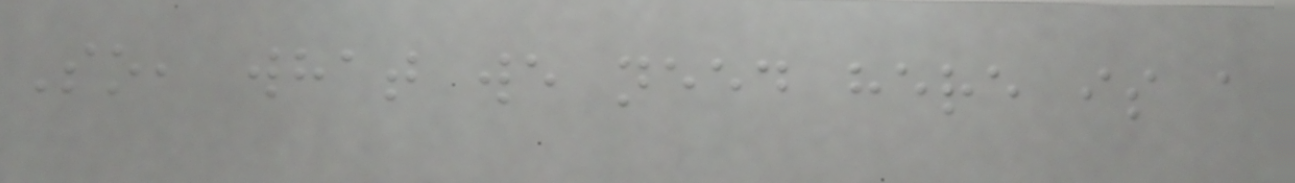So, what we need here is a
